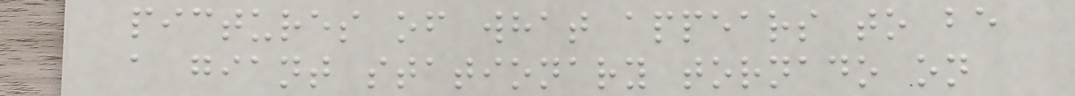pictures of what appears to be
a giant stationary tornado on
